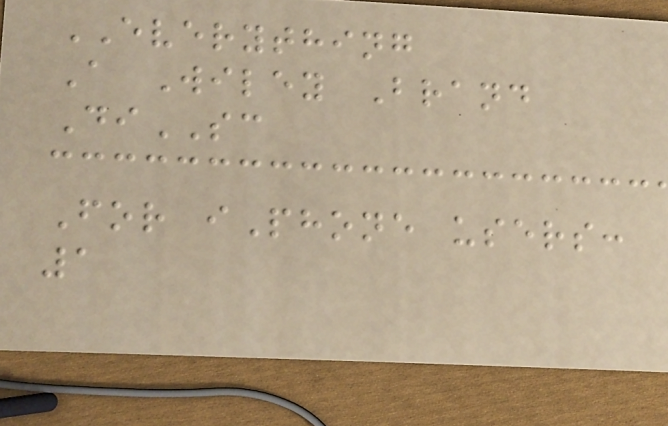EVERYTHING
A Wiley Brand
DiSC
For iPhone users:
1
